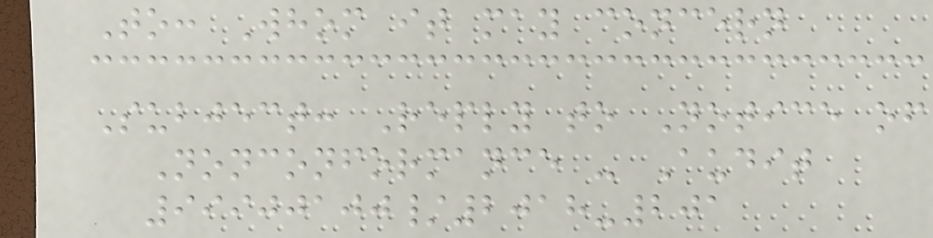To: Whom it may concern
Subject: Reply to Notice of
Nonconformance - Audit
99900100/2018-201
